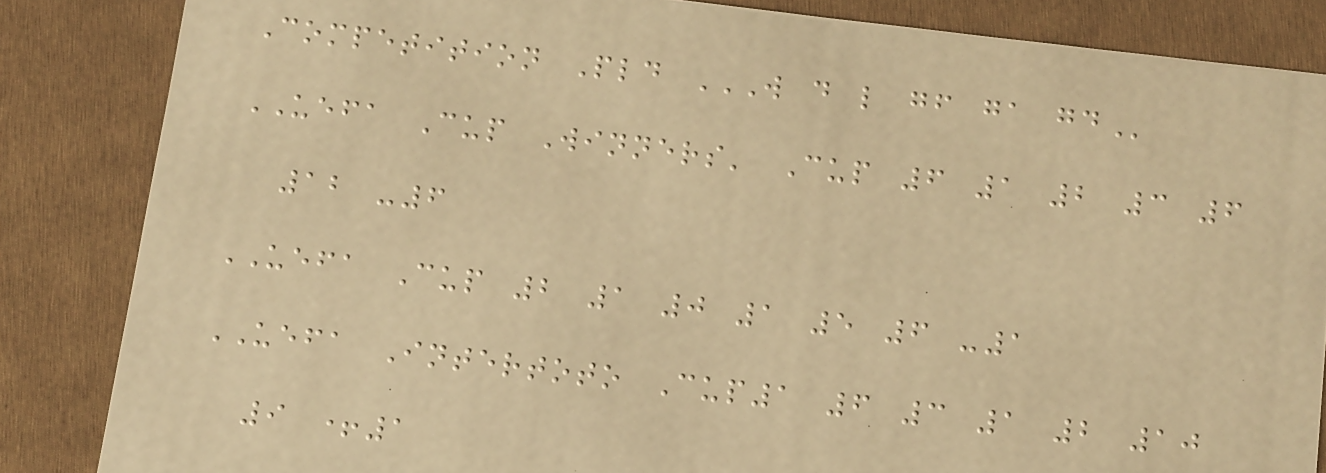Competition Pld W D L GF GA GD
UEFA Cup Winners' Cup 6 1 2 3 6
12 -6
UEFA Cup 2 1 0 1 5 6 -1
UEFA Intertoto Cup1 6 3 1 2 10
9 +1
